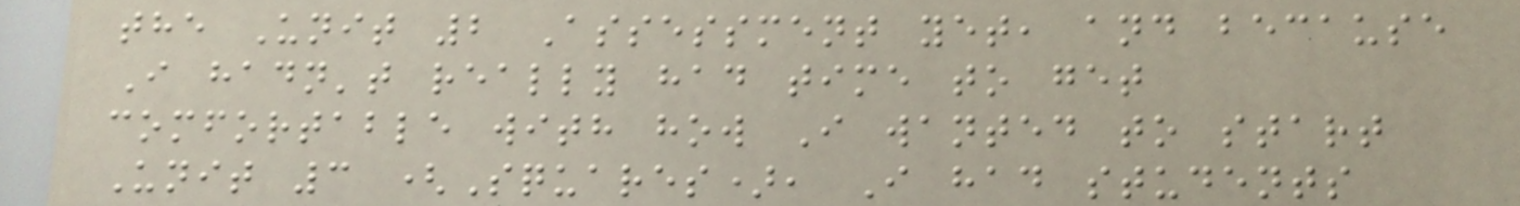the Unit 2 Assessment yet, and because
I hadn't really had time to get
comfortable with how I wanted to start
Unit 3 (Squares), I had students
